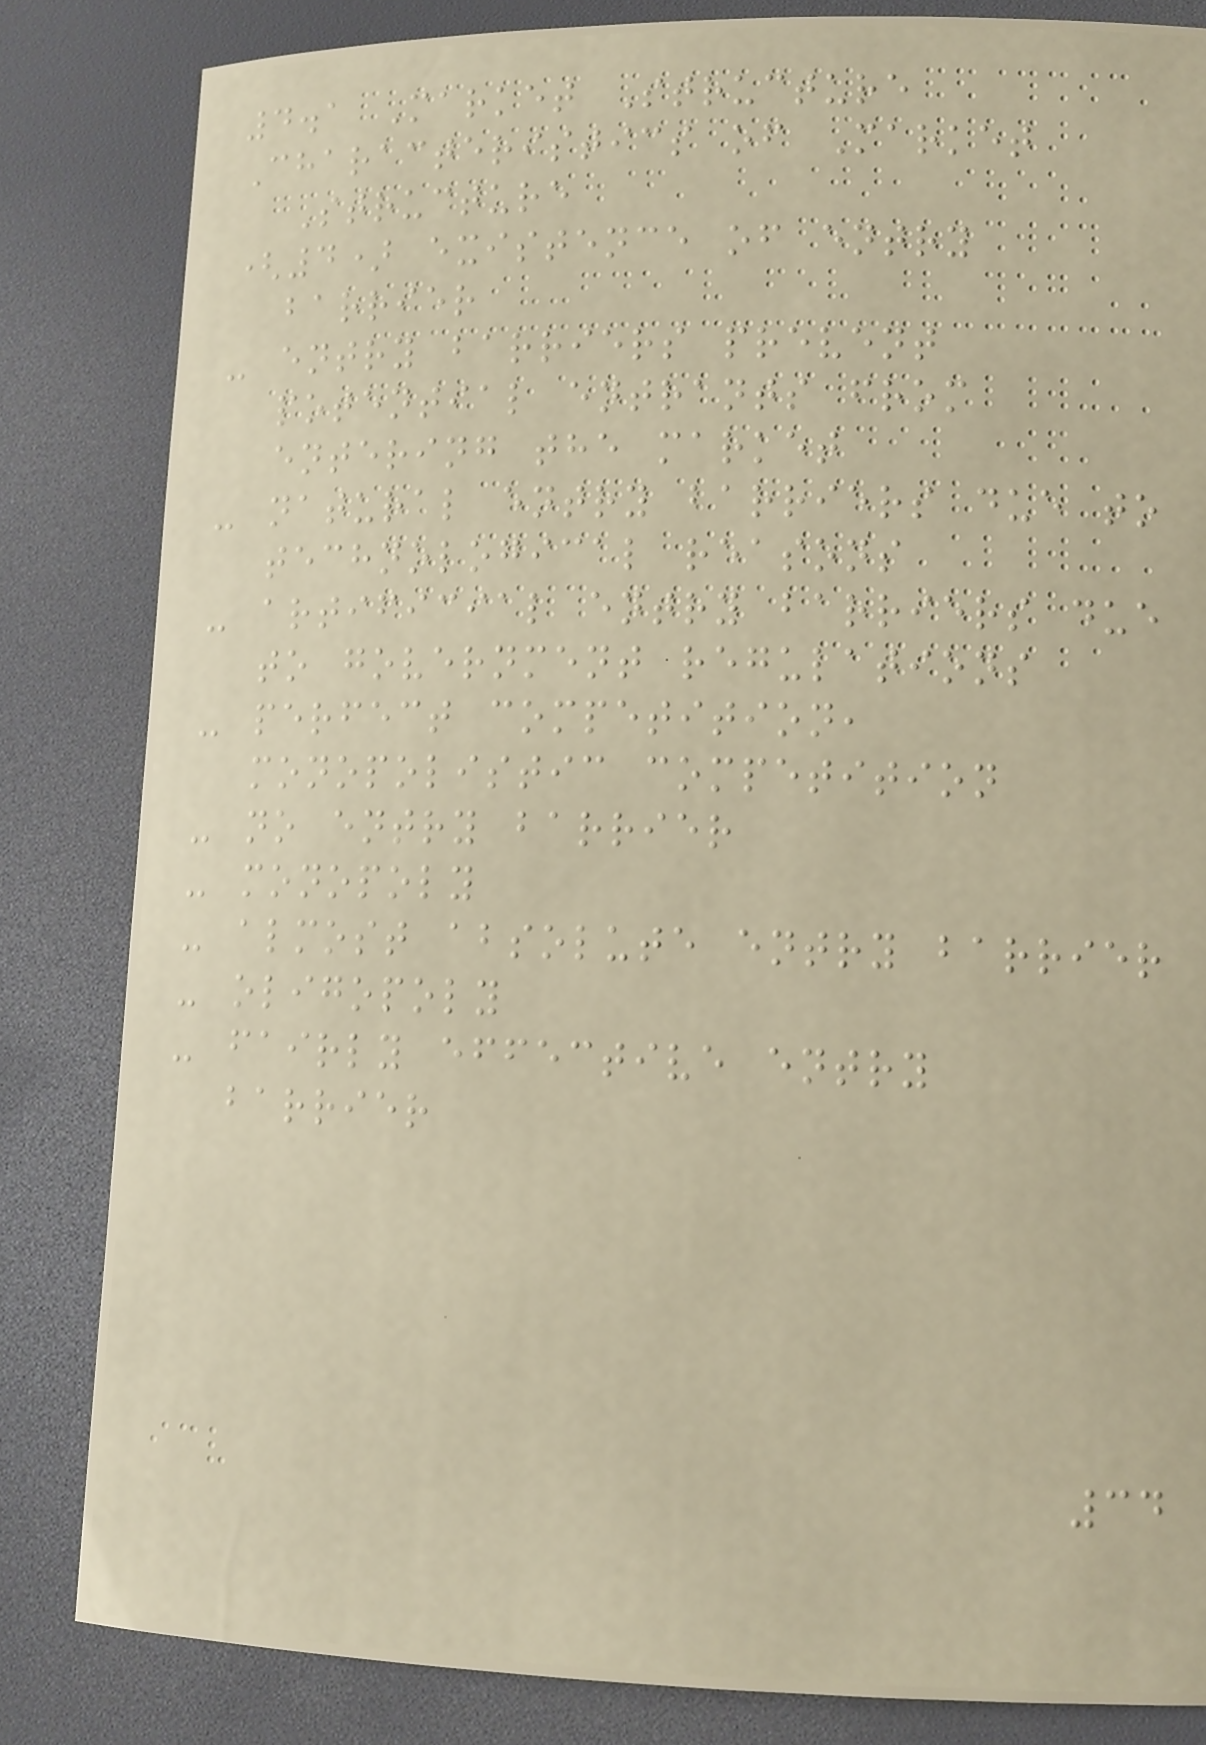4.1 Market Structure
Characteristics of Market
Structure
(4) existence of entry
barrier
- entry barriers prevent
potential entrants from
entering the market
- natural entry barriers due to
technological reasons
- artificial entry barriers due
to government regulations
- perfect competition,
monopolistic competition
- no entry barrier
- monopoly
- almost absolute entry barrier
- oligopoly
- fairly effective entry
barrier
34
